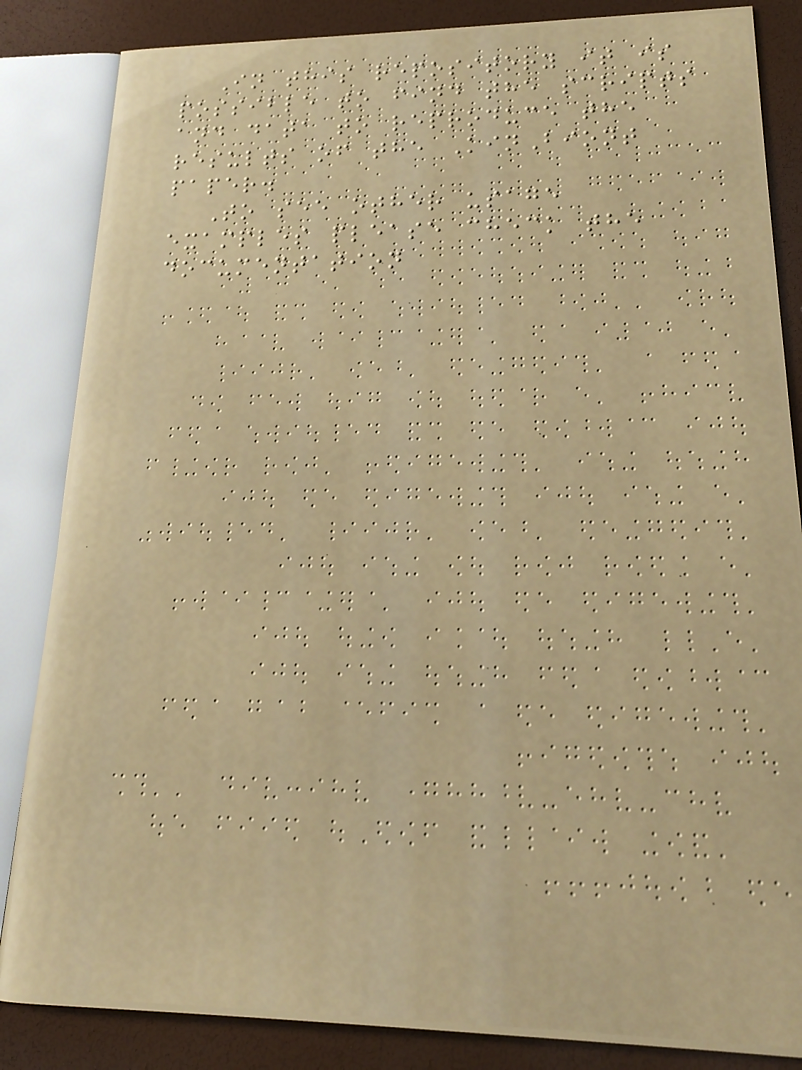In this repository it is
possible to find the scripts
and data to reproduce the
results of the KinBiont
paper.
To see other usage
examples please check the
documentation
